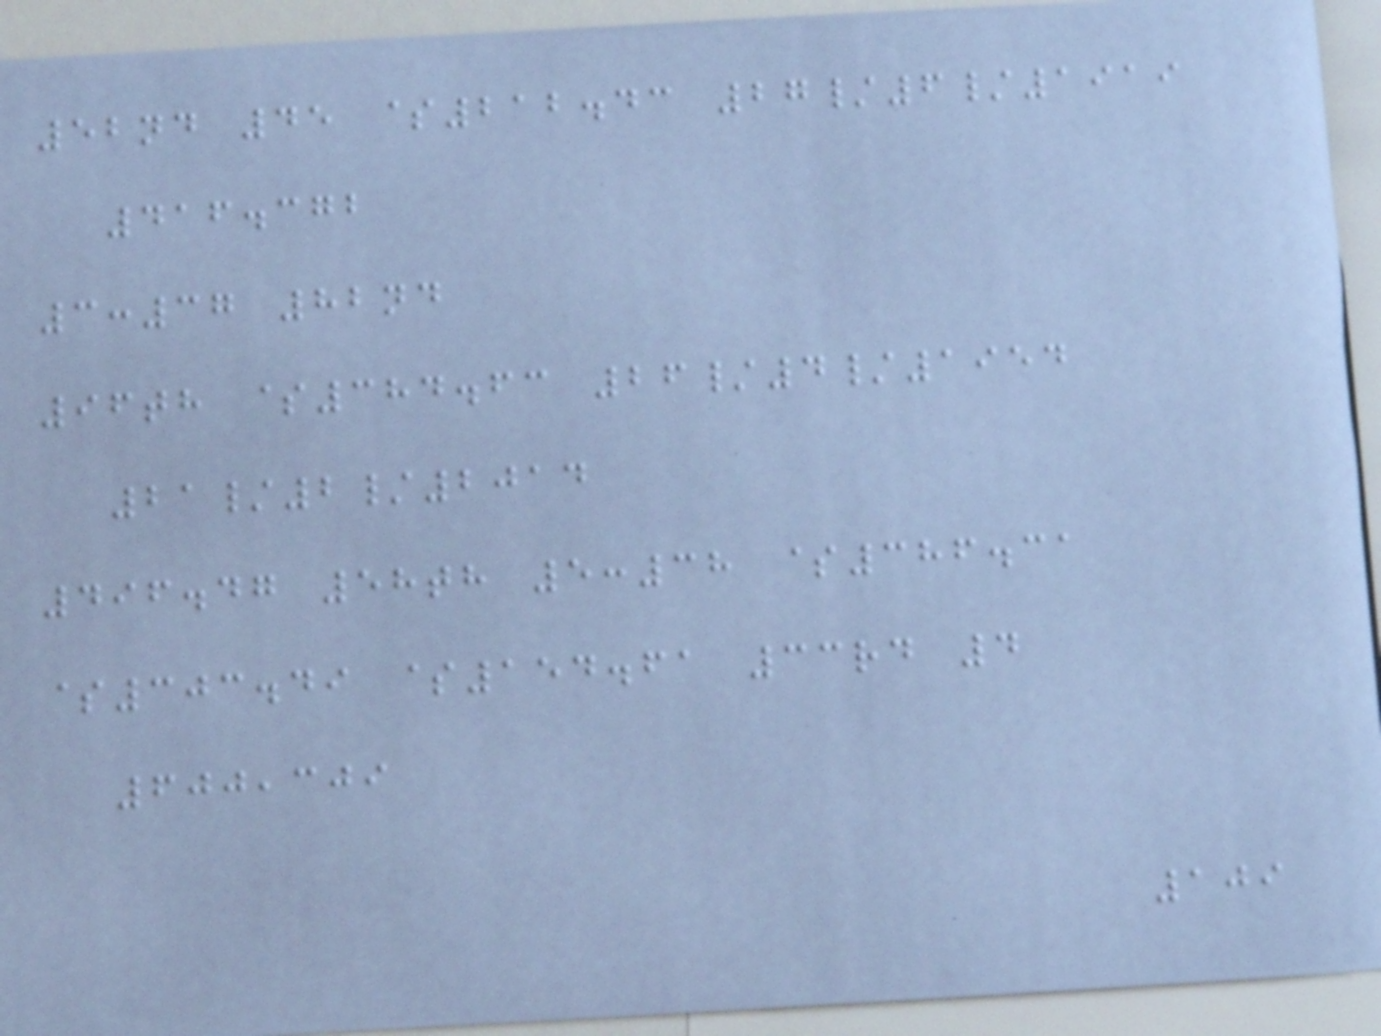52nd 45 $212.43 27/6/1919
416.372
3:37 82nd
96th $384.63 26/4/1954
21/2/2014
496.47 58th 5:38 $386.31
$303.49 $154.61 33rd 4
600,309
109
